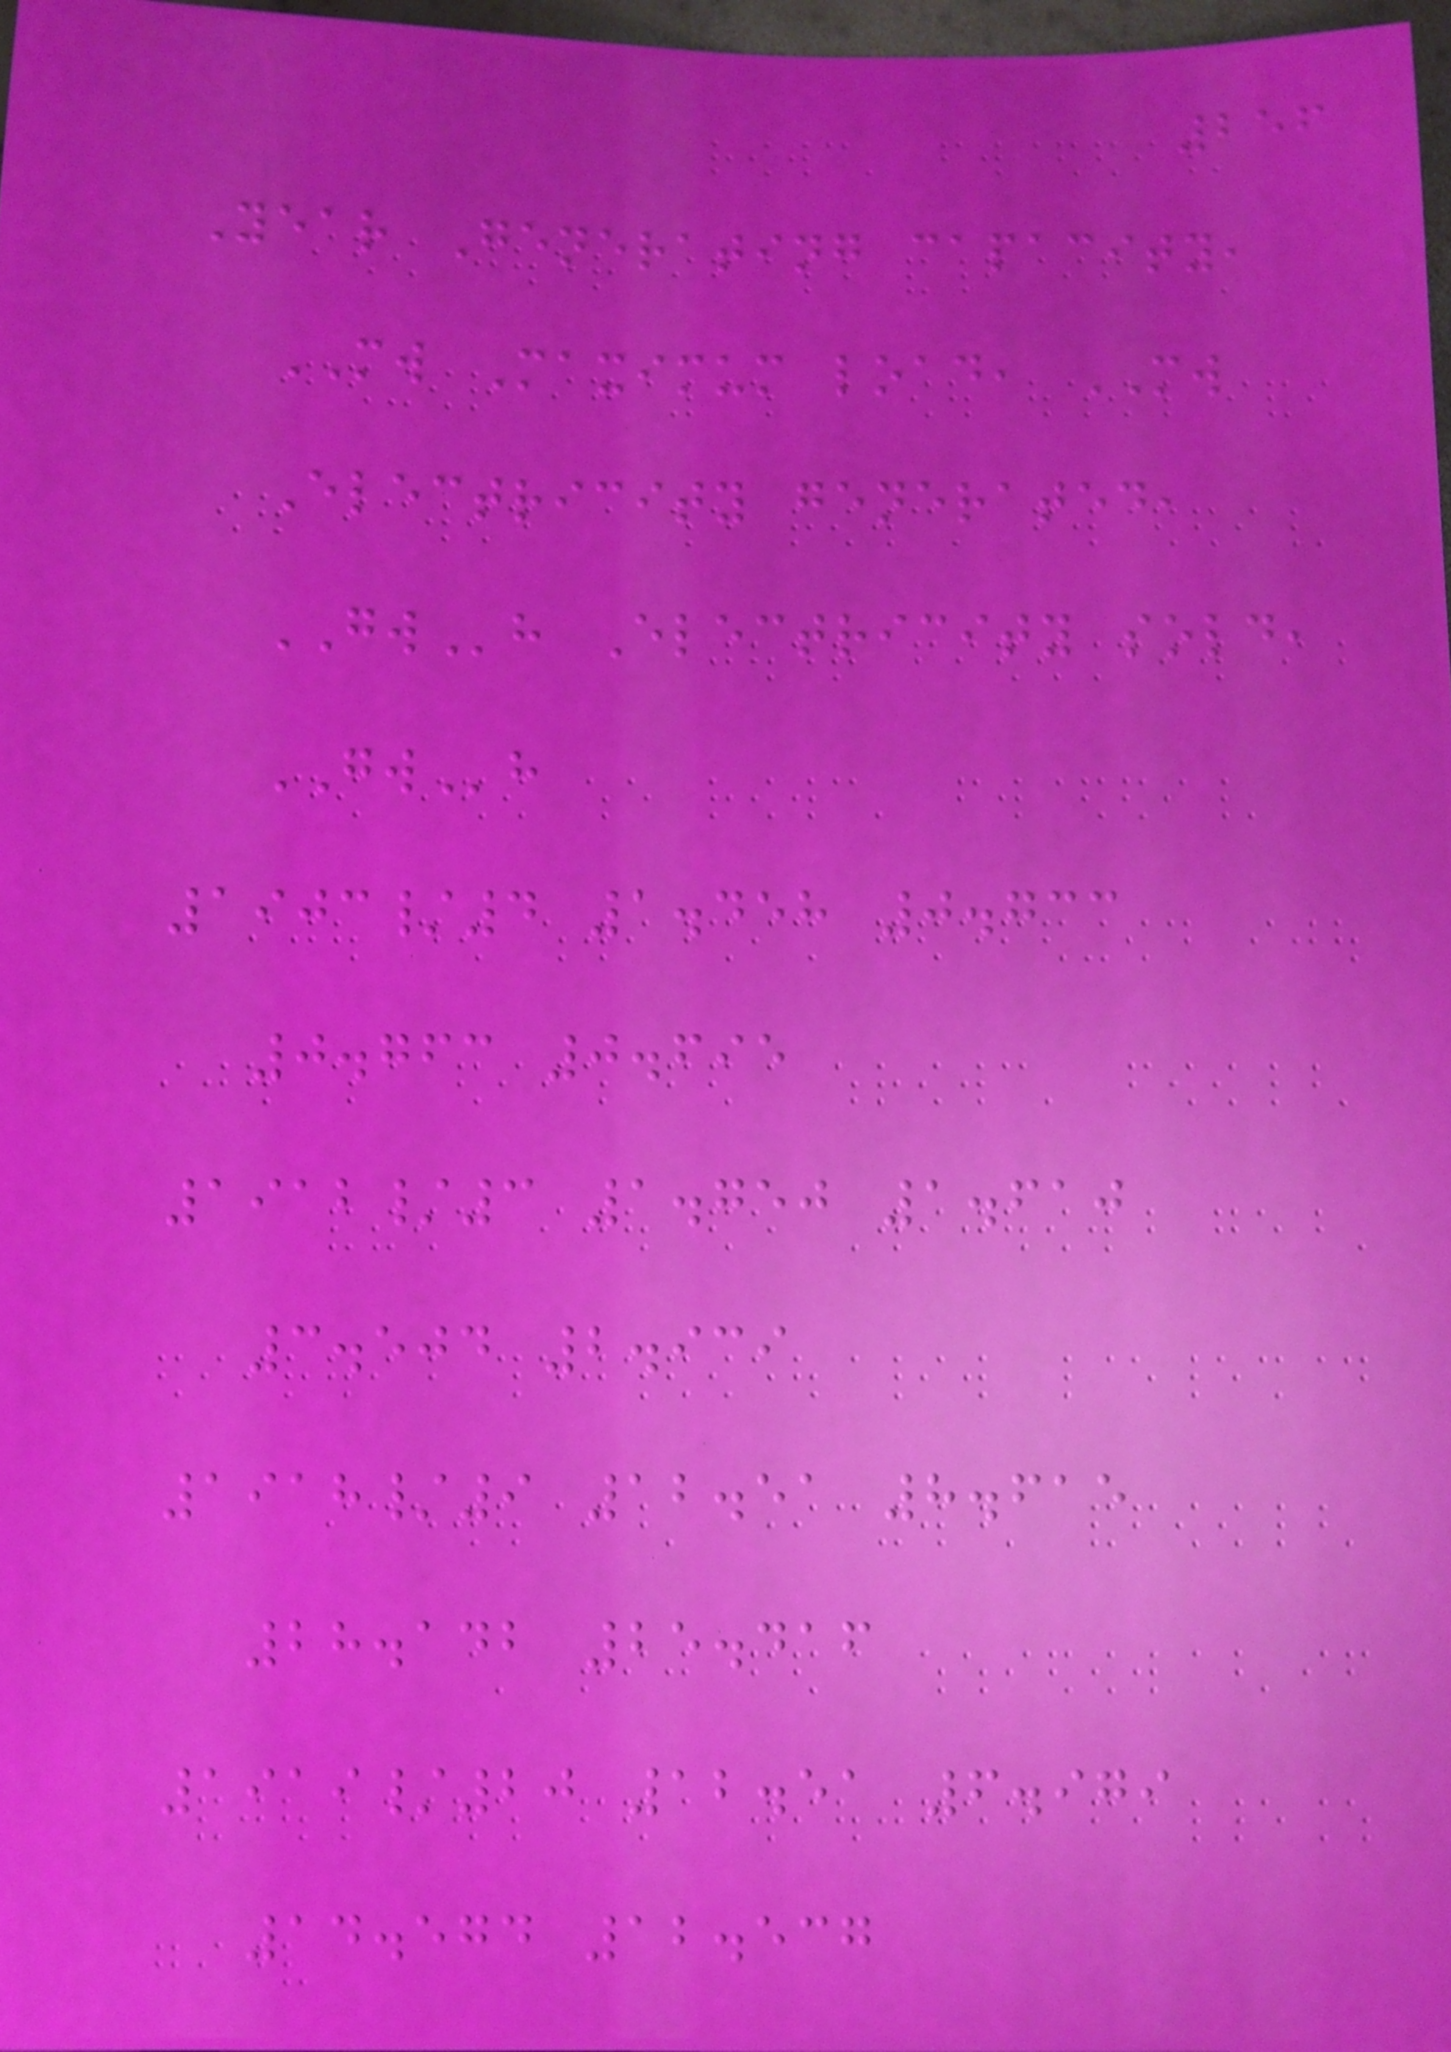256
Year Generating capacity,
MW Maximum load, MW
Electricity generated,
GWh Electricity sold,
GWh
1903/4 1.458 0.733
0.763 0.695
1912/3 1.750 1.610
3.504 2.939
1918/9 12.51 8.615
28.142 25.416
1919/20 12.51 6.979
14.574 12.537
